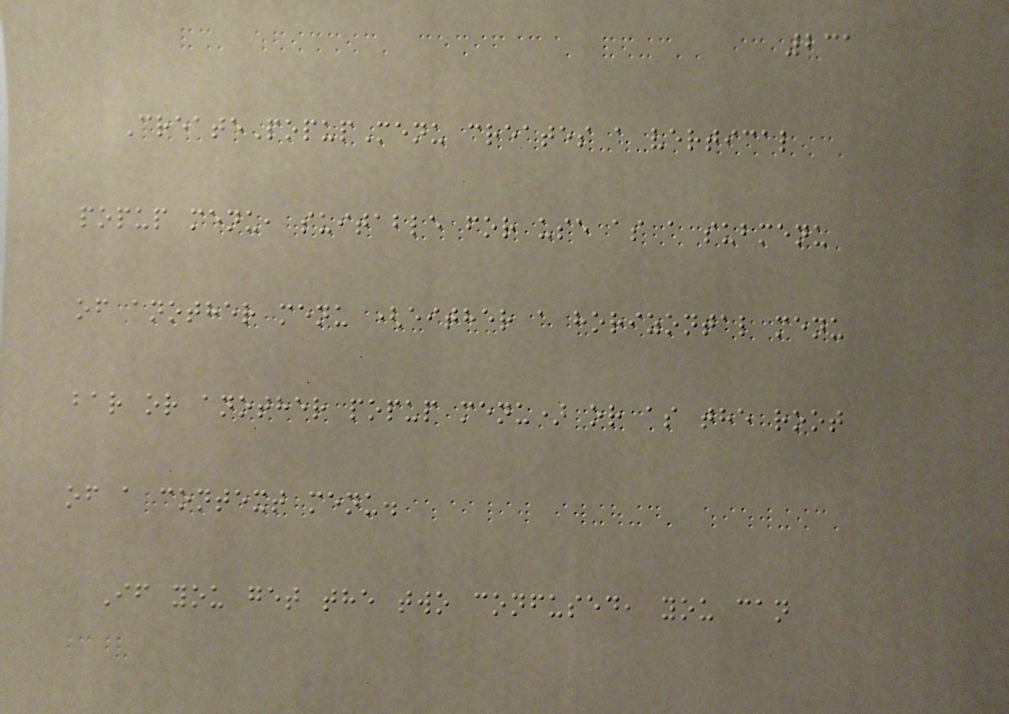231
CreatePopupMenu creates a vertical
popup menu, suitable for use as a submenu
of another menu (either a horizontal menu
bar or another popup menu) or as the root
of a context menu.
If you get the two confused, you can
